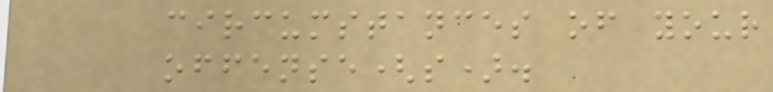circumstances of your
offense(s).
